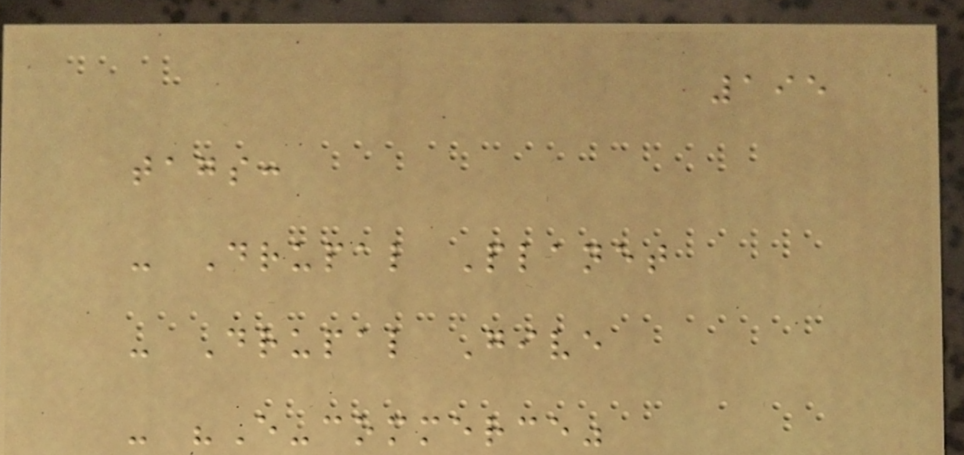195
tags:
- Drupal Planet
- Drupal Give
- "E-commerce"
